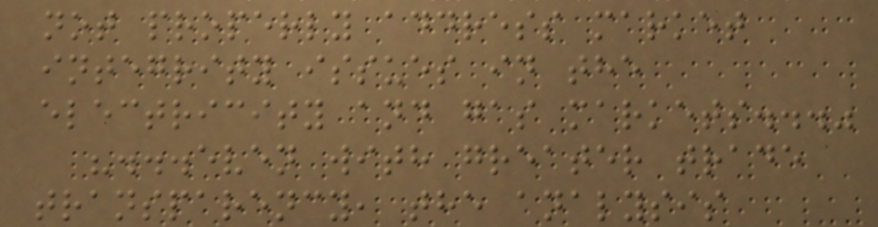not properly address market
integrity issues in the
electricity and gas markets..."
"...even with greater trade
transparency, the analysis
